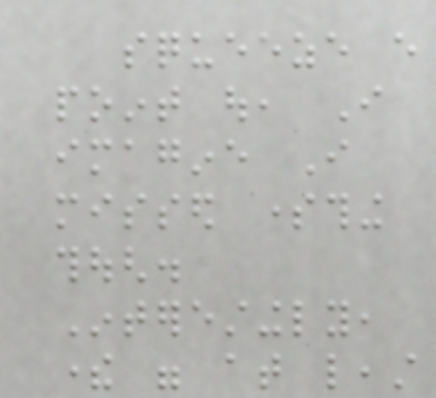squeeze every
point out, I
imagine I
missed something
though.
Interestingly,
there were at least
